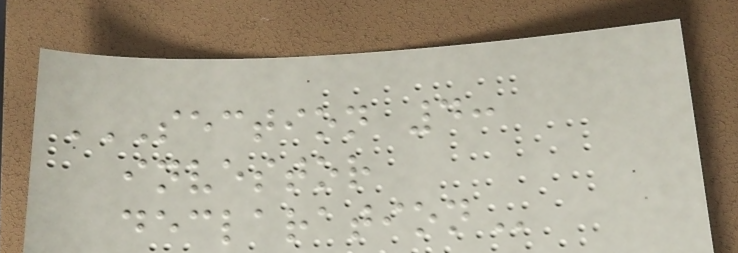SECTION 4:
INVESTOR
DECLARATION
